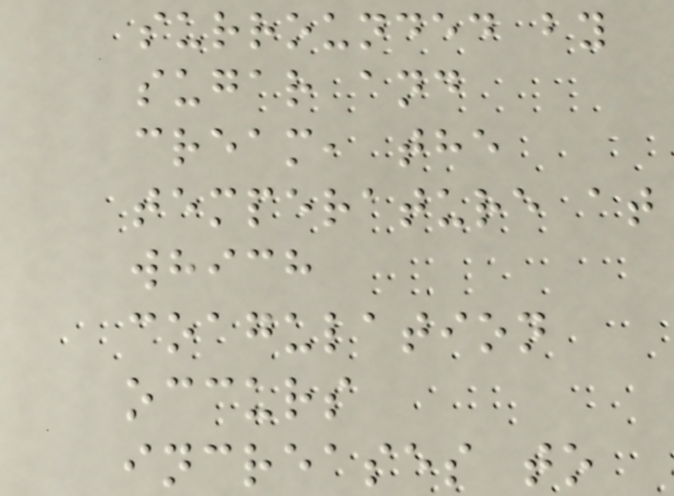surrounded by
sugar and
cream, the
temperature at
which
coagulation
occurs
increases to
